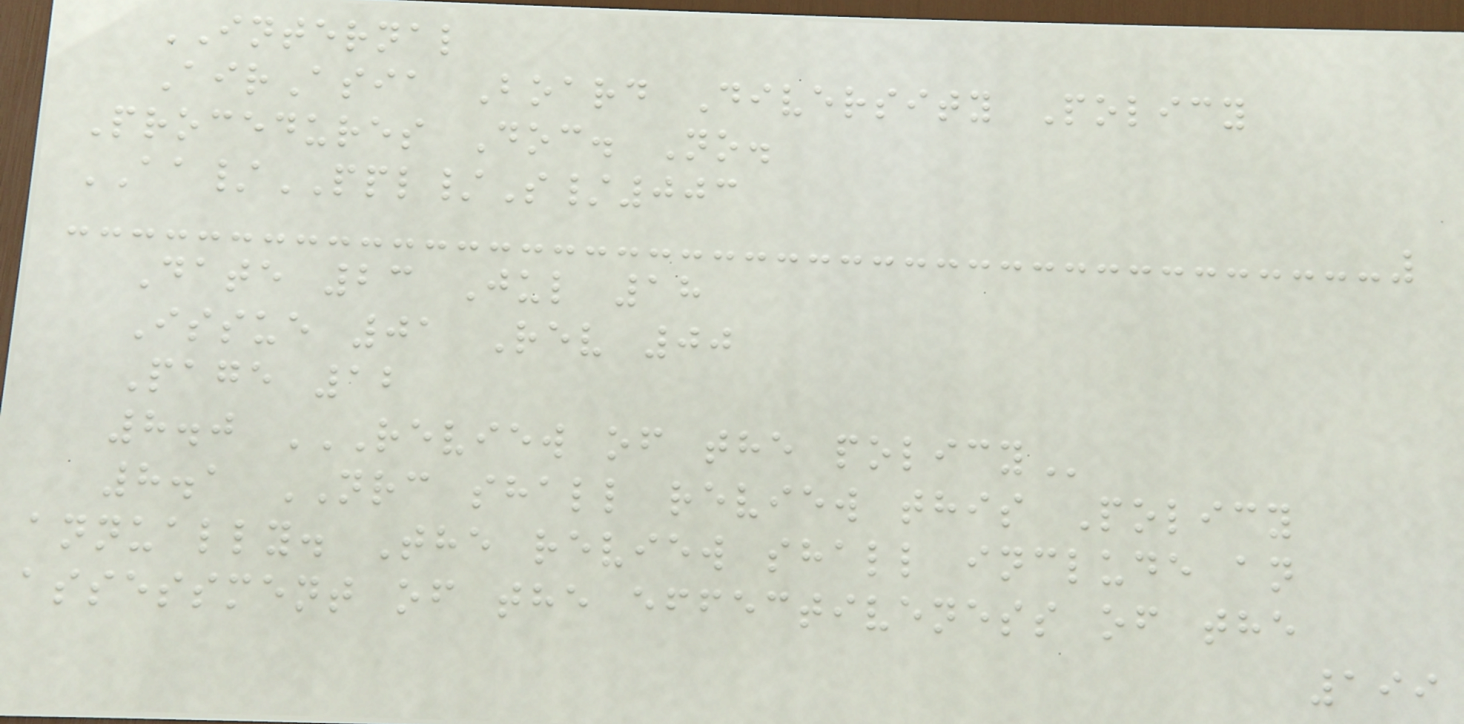INTERNAL
AirAsia Board Diversity Policy
Procedures Doc. No.
AA/PPL/S/003
Date 23 Jul 18
Issue 01 Rev 00
Page 12
8.0 REVIEW OF THE POLICY
8.1 NRC shall review this Policy
annually. The review shall include an
assessment of the effectiveness of the
199
